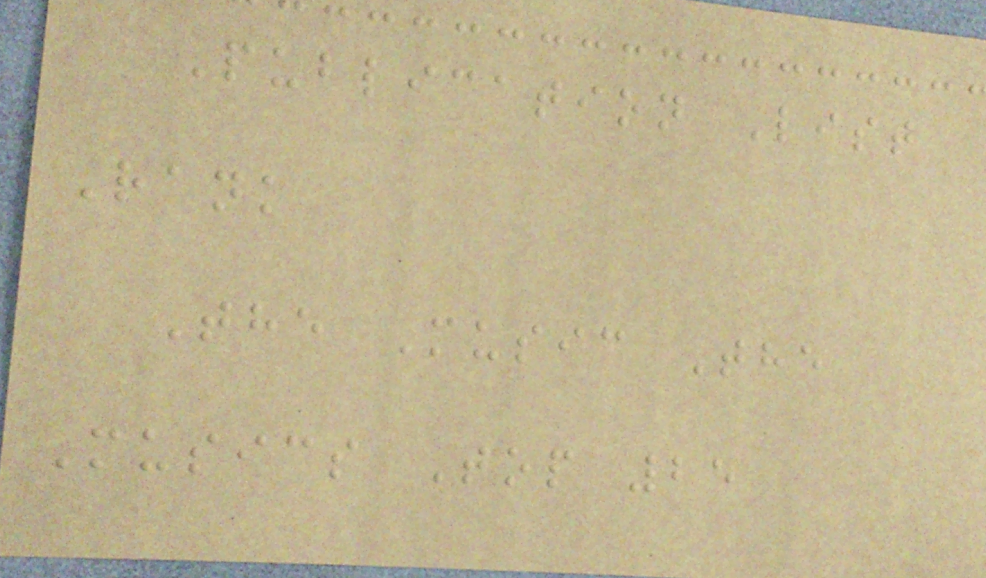Publication List
Rank
The Music The
Musics Top 25
